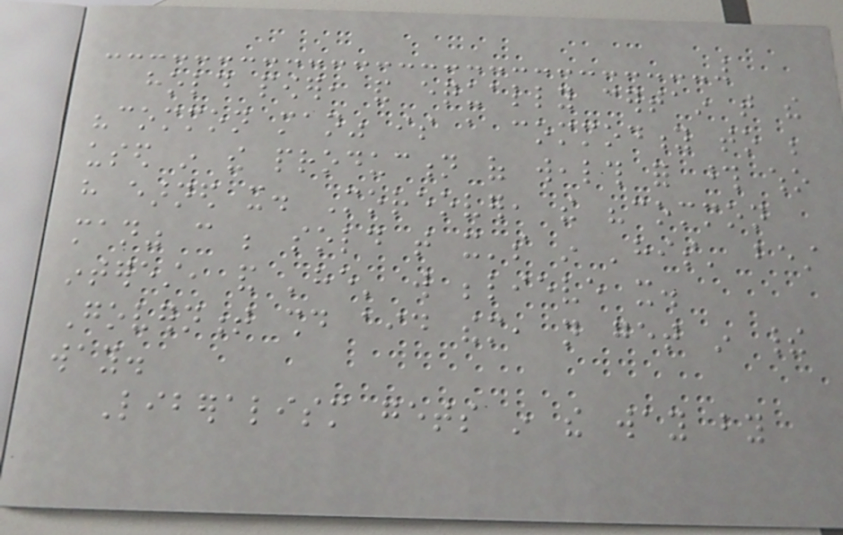hold power, and equally certain that the
"common man" is a commodity to be
used in the production of wealth for those who
have earned it. Moreover, the "common
man" can be sold that it's in 'his' best
interest, and 'he' will believe it.
Government should aid them, not get in their
way.
Liberalism gets in the way by
